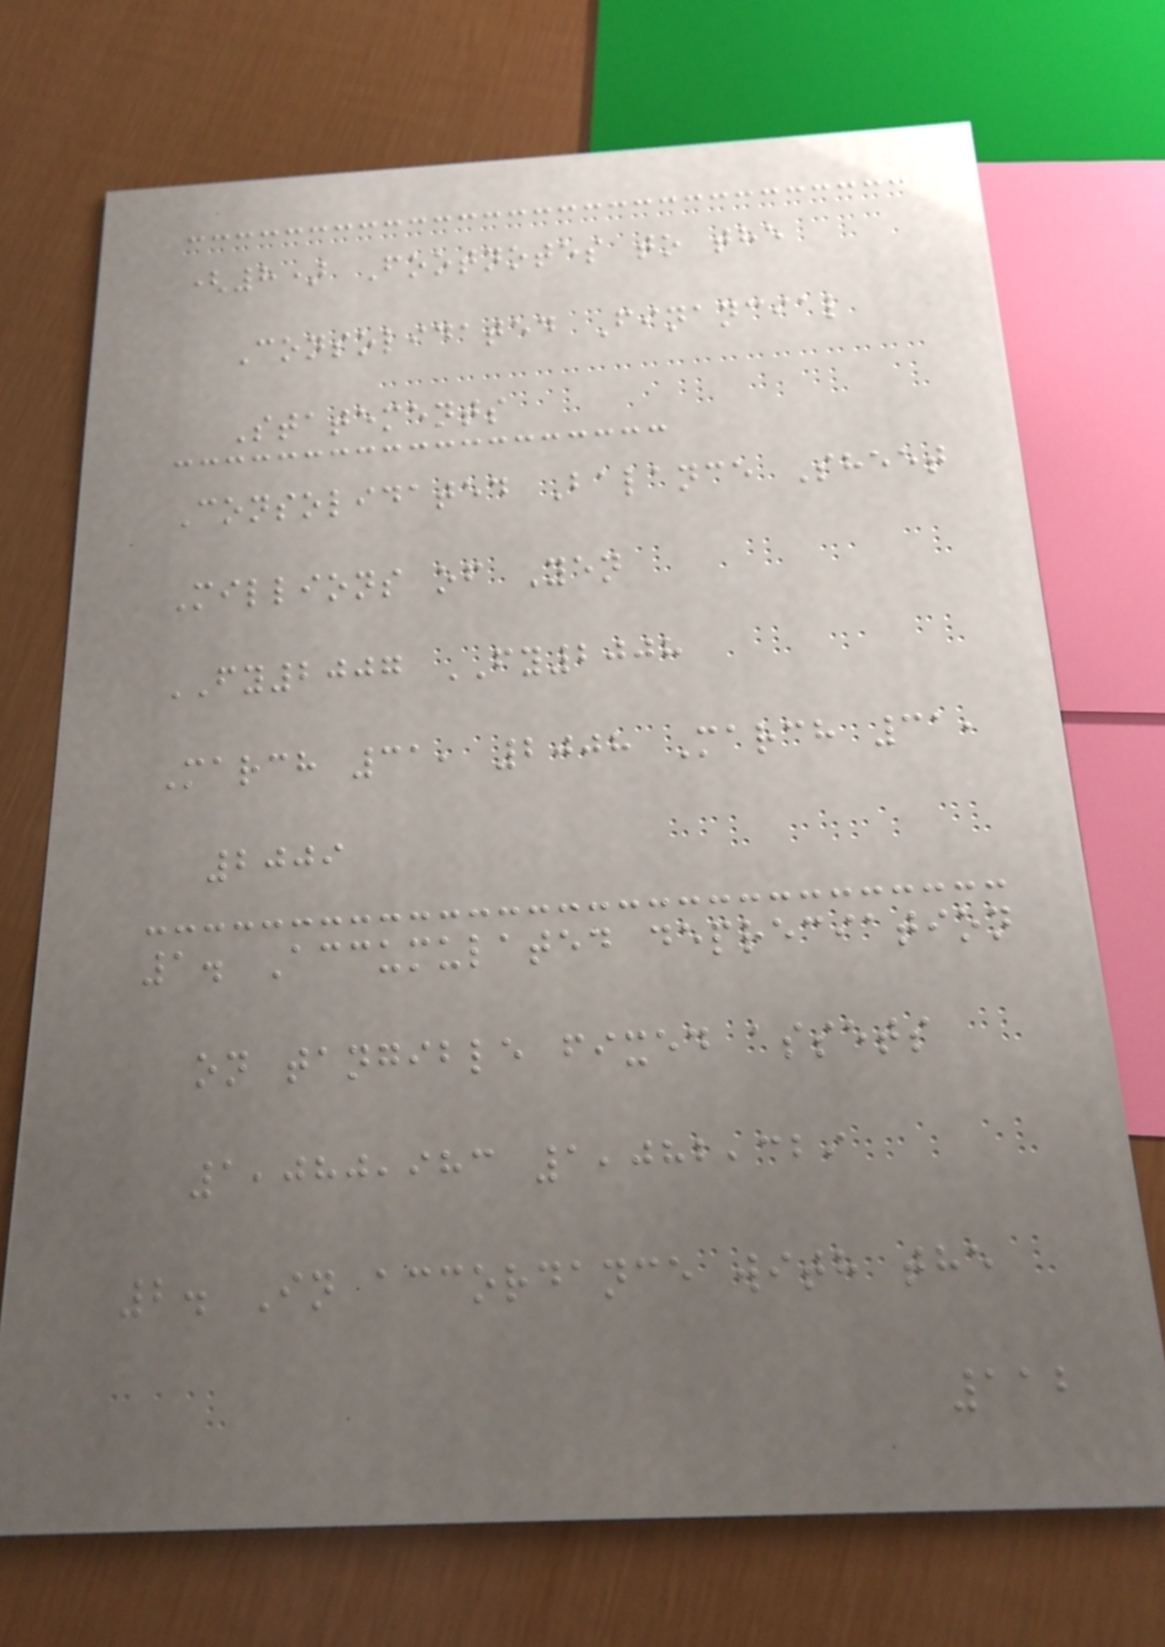(8) Footnotes to the
Consolidated Financial
Statements
Consolidated Balance Sheet
Millions of Yen
FY2007 FY2008
March 31, 2008 March 31,
2009
1. Accumulated depreciation
on tangible fixed assets
1,080,983 1,082,329
2. In accordance with the
112
